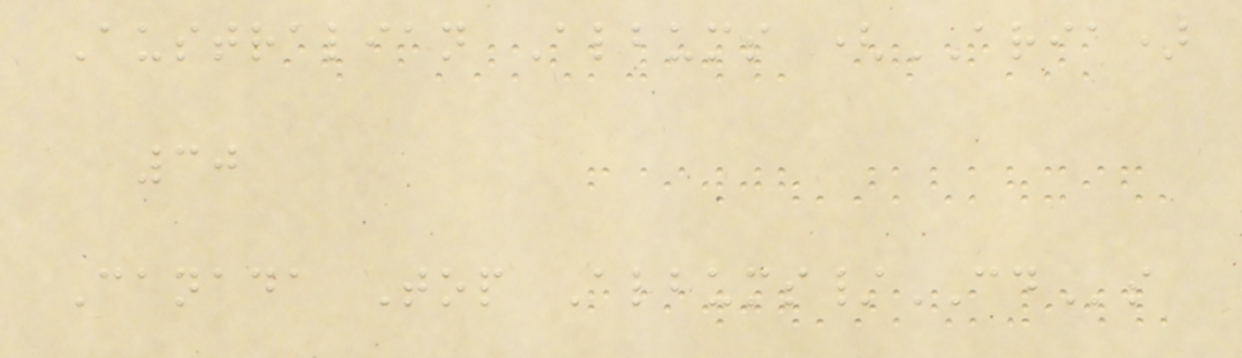Australian Albums (ARIA)
30
Canada Top Albums/CDs
